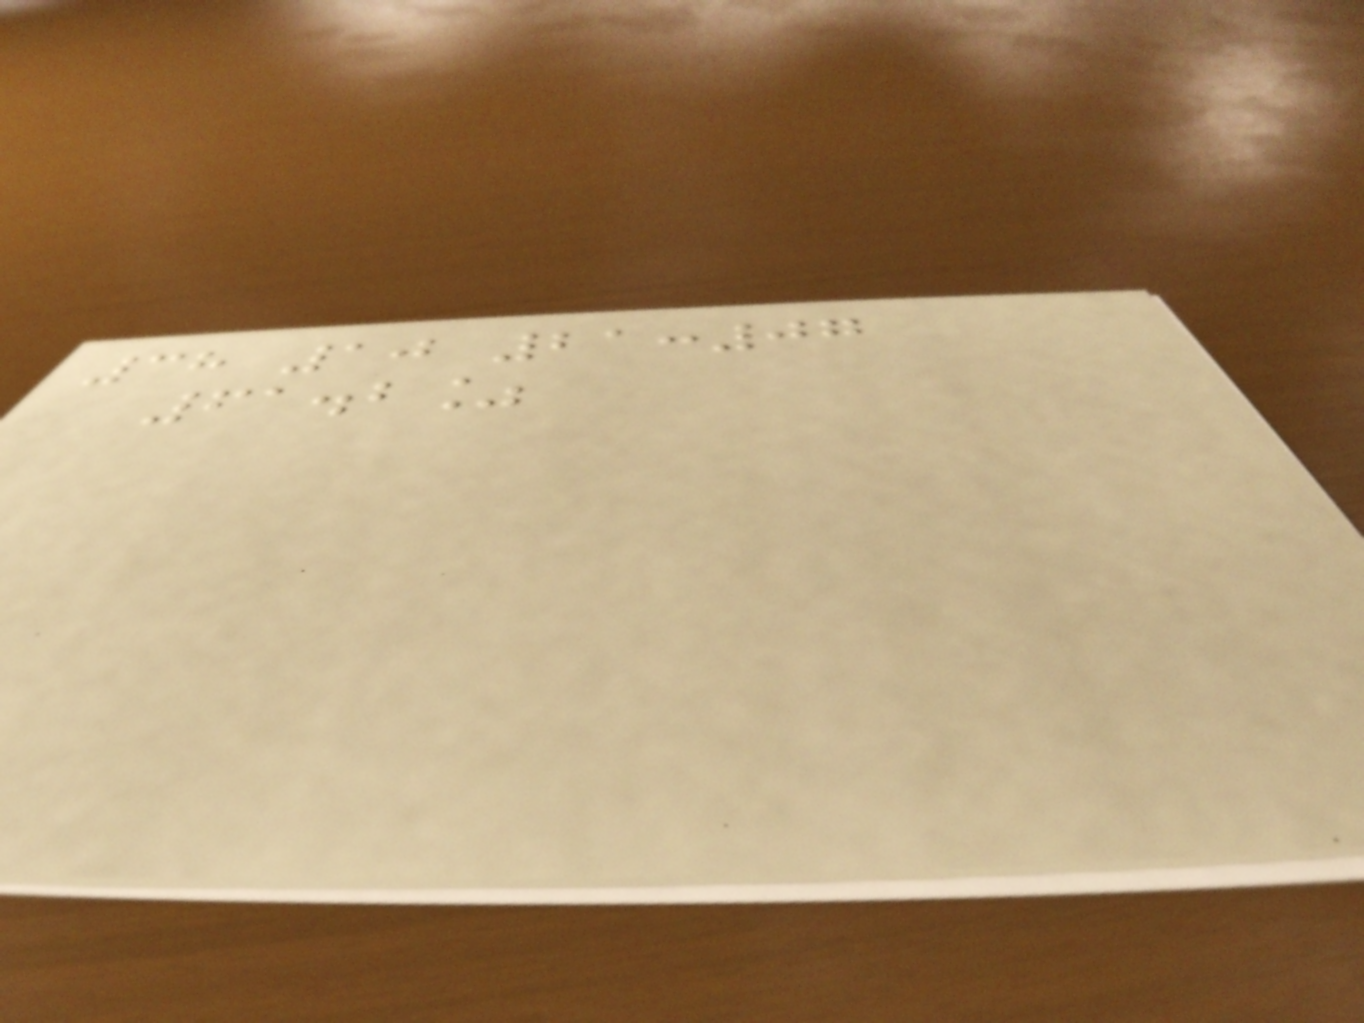38 10 21:07
61.2%
